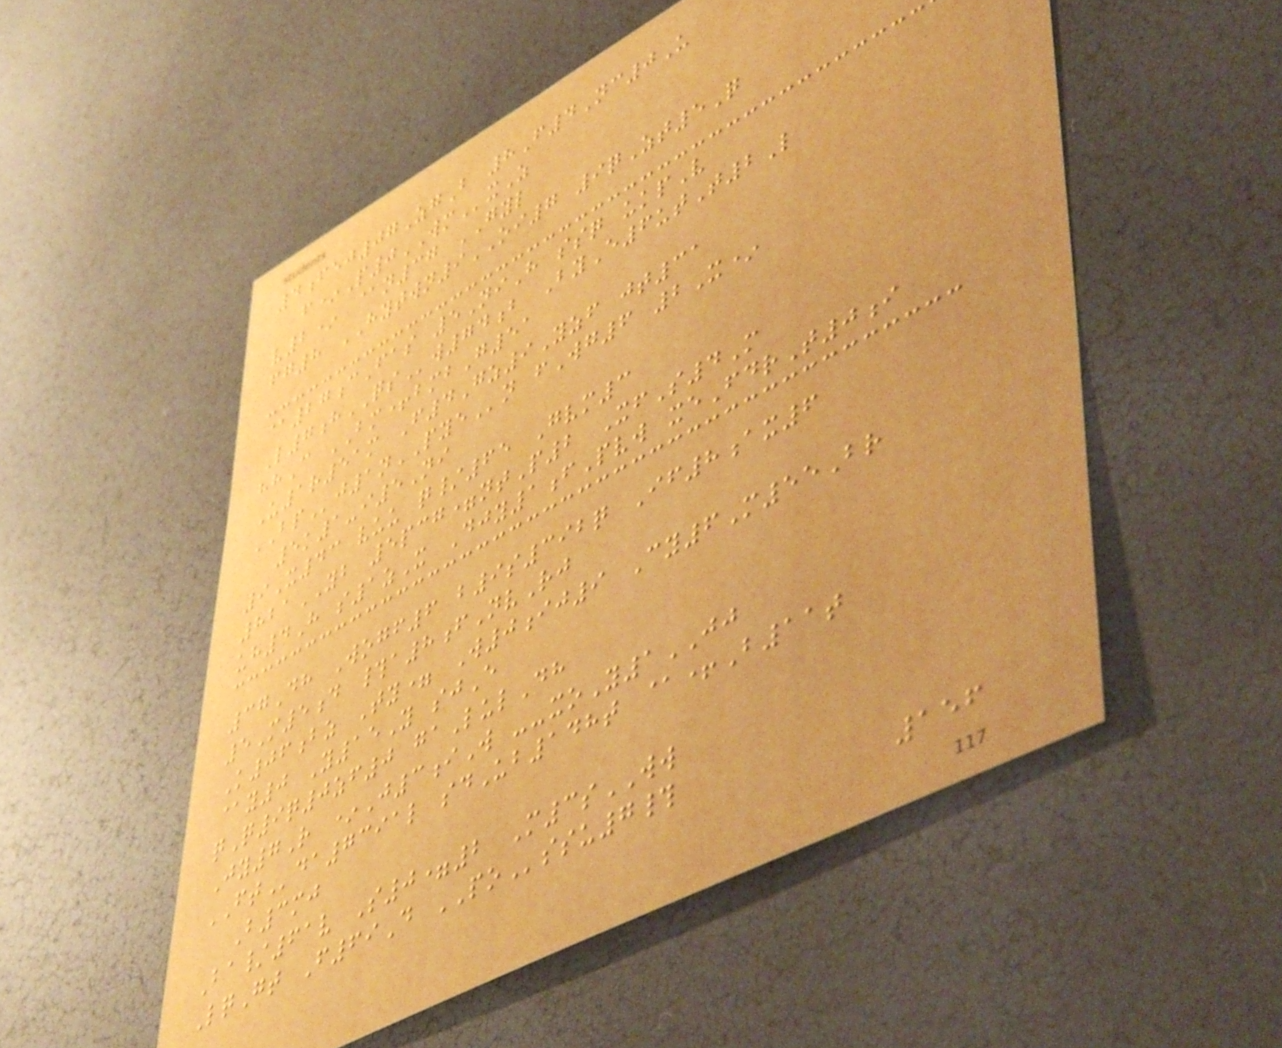4fej07ZgB 8F4Nc0U
f*P0WMxZ
v2* @n37 GYL
fg8 HYTWN9OI7 9qZt5Q
@27cFas 5NiH ssq ukpV
L7hQSw74b ByE6utT2L
hhC BM+bmbG51
U1r51m F4Gz9Yzf jt31
BPj1nPYEn fWg6 2X*
5k1-i5Ni
9X43 vuu q/65 Gvm3
821YB 5pcg=ntP2 XfS4M
uh4H s1zX Djy1fPvw xeFdrT0i
37Dh Wogf6 b9s392q If8ax6
5M5d #a8fNvRj
K06bz Ty= W0ij9 Cy6M55Br
@y0 Y15Y sjE
qQ9q0zf0 gaLulDh
Jy7R *J3iW --xoY1JJ
FTda7391l sdUb148t @+B11t
B3mj
Ba/61v S0=2 M3sWW
LqGt F69D POssu7#
156
